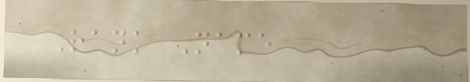Rank Name
